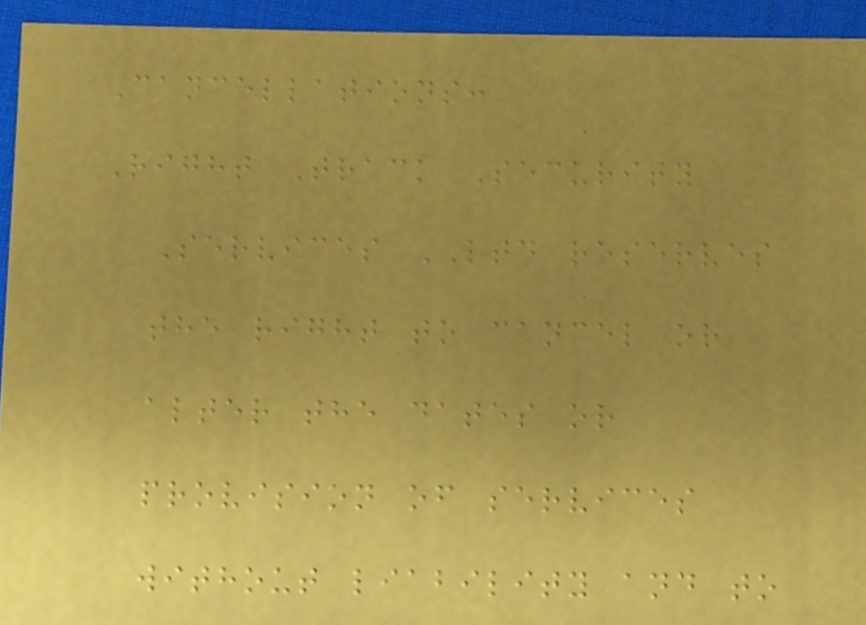Cancellations:
Right Track Security
Services LTD reserves
the right to cancel or
alter the dates or
provision of services
without liability and to
